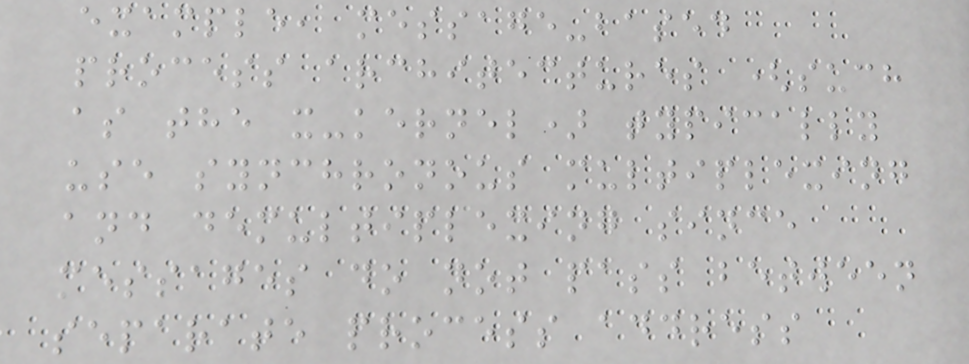example, message-based
process architectures (such
as the x-kernel) typically
use synchronous multiplexing
and demultiplexing since
messages do not pass between
separate process address
